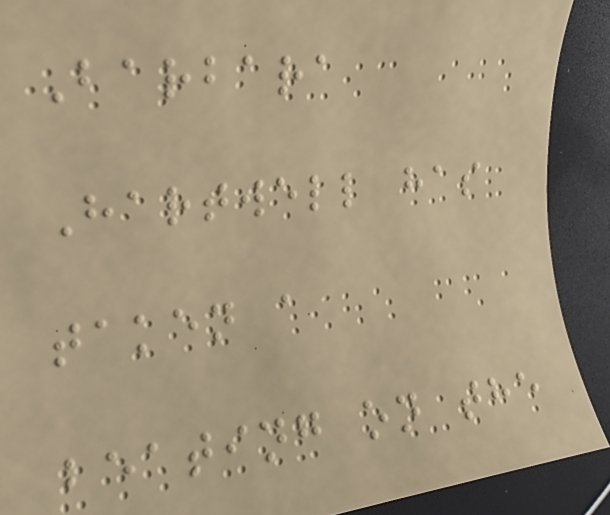Barbara
Hartwell has
taken a
beating on the
